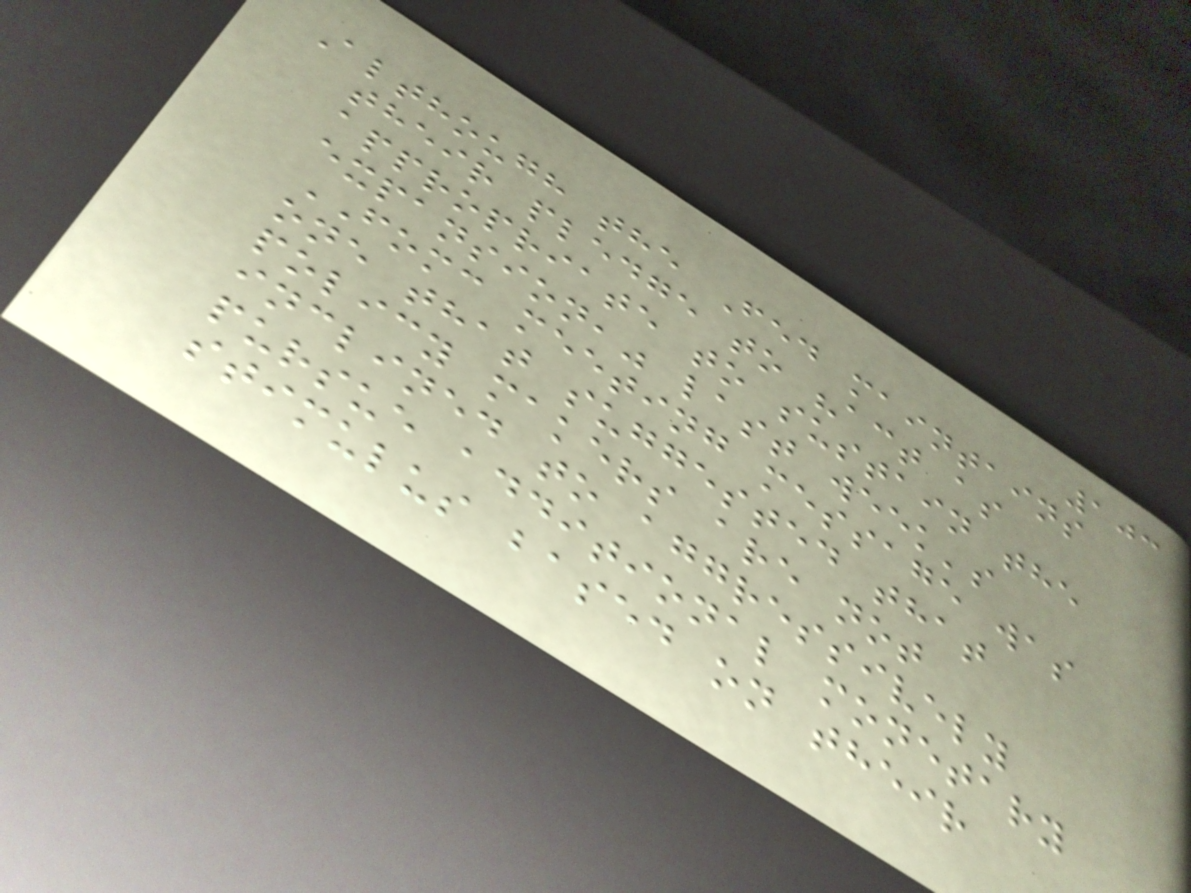103
Although the Fed maintains
their pledge to "act as
appropriate to sustain the
expansion," last week's
FOMC meeting message was
one that suggested that
policy makers are not
inclined to aggressively
pursue additional monetary
stimulus based on their
